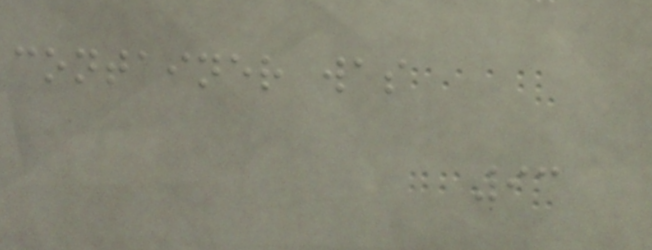container was
93
